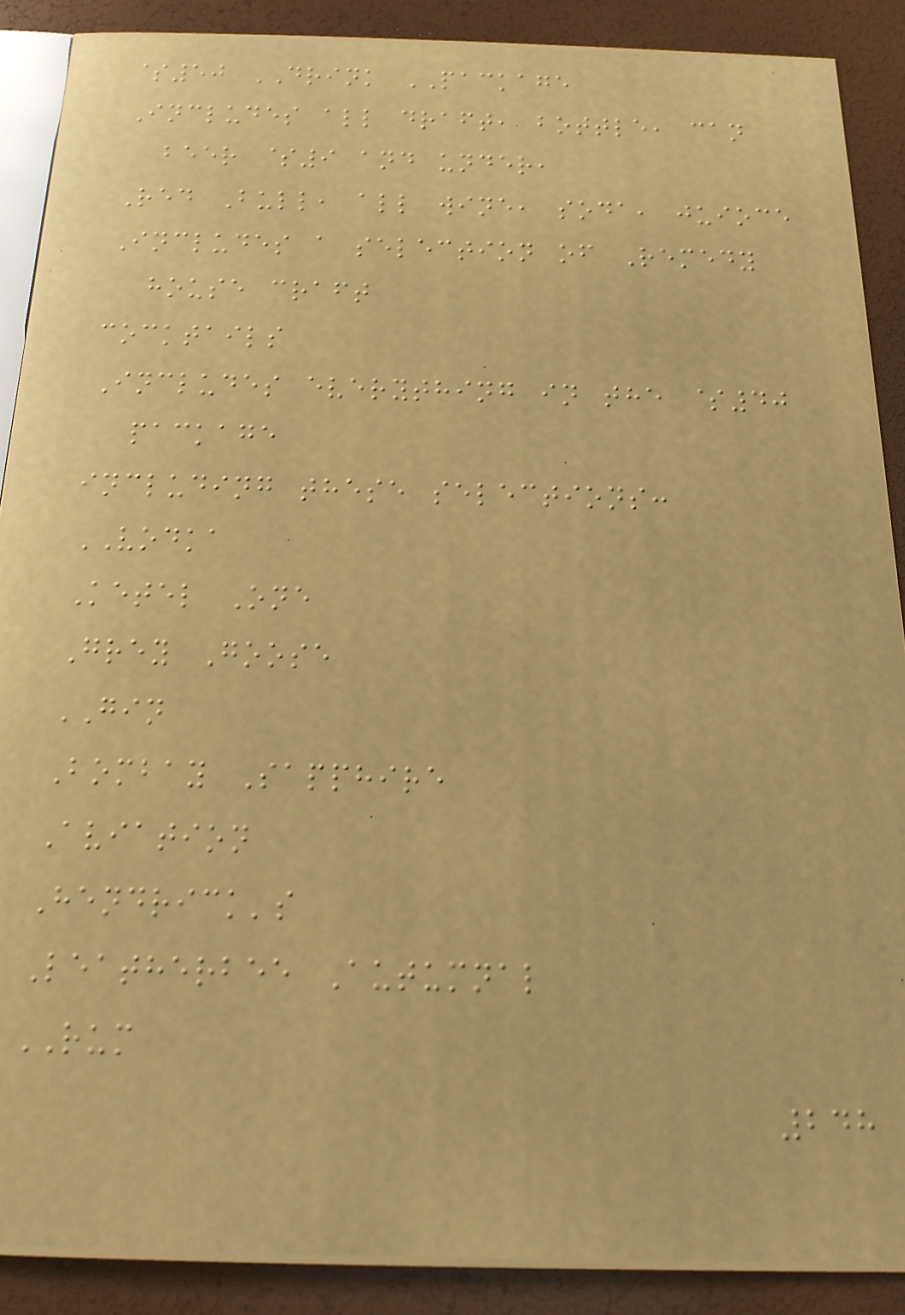$50 DRINK PACKAGE
Includes all draft, bottle, can
beer $9 and under,
Red Bull, all wine, soda, juioce
Includes a selection of Remedy
house craft
cocktails
Includes everything in the $40
package
including these selections:
VODKA
Ketel One
Grey Goose
GIN
Bombay Sapphire
Aviation
Hendrick's
Leatherbee Autumnal
RUM
248
